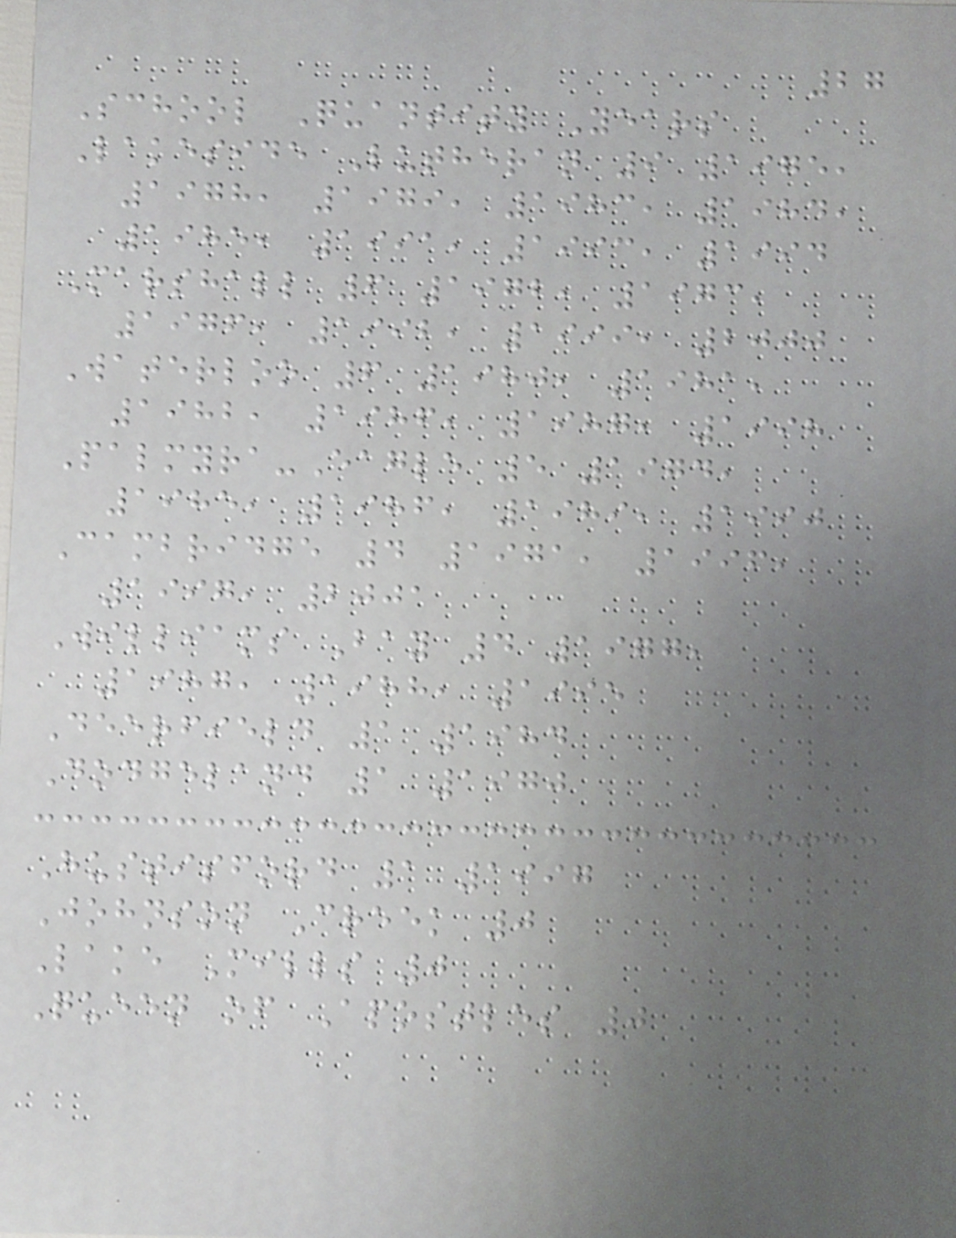27
School Quantity Years
Lakeside Lutheran 9 1975,
1978, 1979, 1983, 1984,
1985, 1991, 1993, 1994
Marshall 6 1972, 1973,
1976, 1992, 1999, 2000
Waterloo 6 1980, 1981,
1982, 1986, 1987, 1998
Palmyra-Eagle 5 1974,
1985, 1986, 1989, 1990
Cambridge 4 1971, 1996,
1997, 2001
Williams Bay 4 1977,
1987, 1988, 1995
Deerfield 1 1984
Dodgeland 1 1970
Hustisford 1 1997
Johnson Creek 0
Lake Mills 0
Queen of Apostles 0
